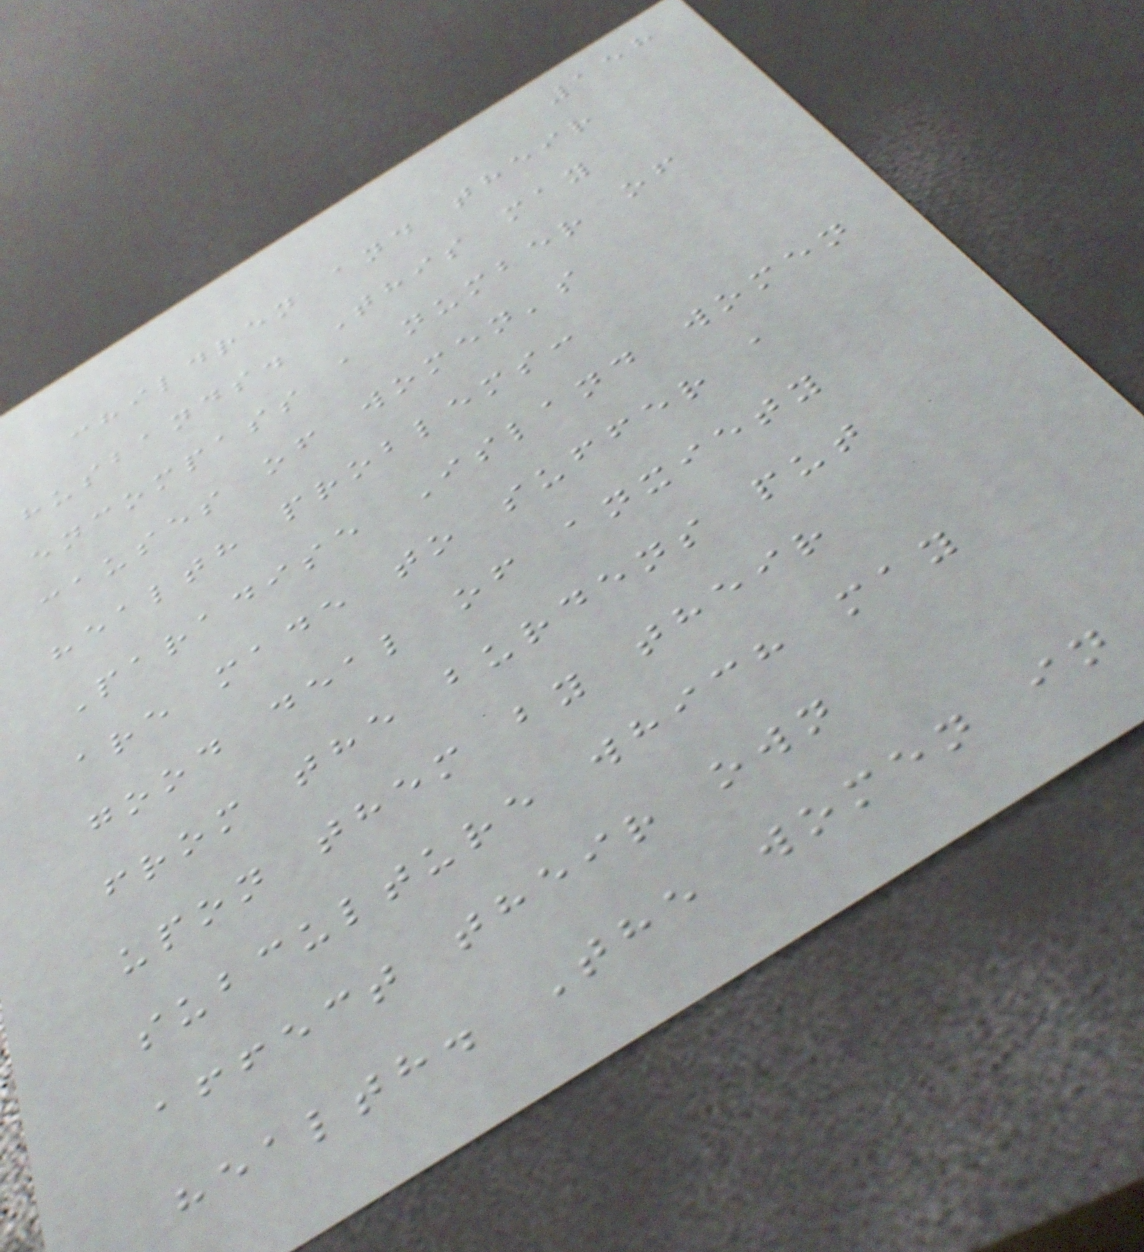158
children and their
husbands. This may
encompass a number of
causes of women's
health problems:
Paradise Island women
are made to suffer a
good deal of anxiety
from the burdens put
upon them by their
subculture which may
affect their own
health. The women in
